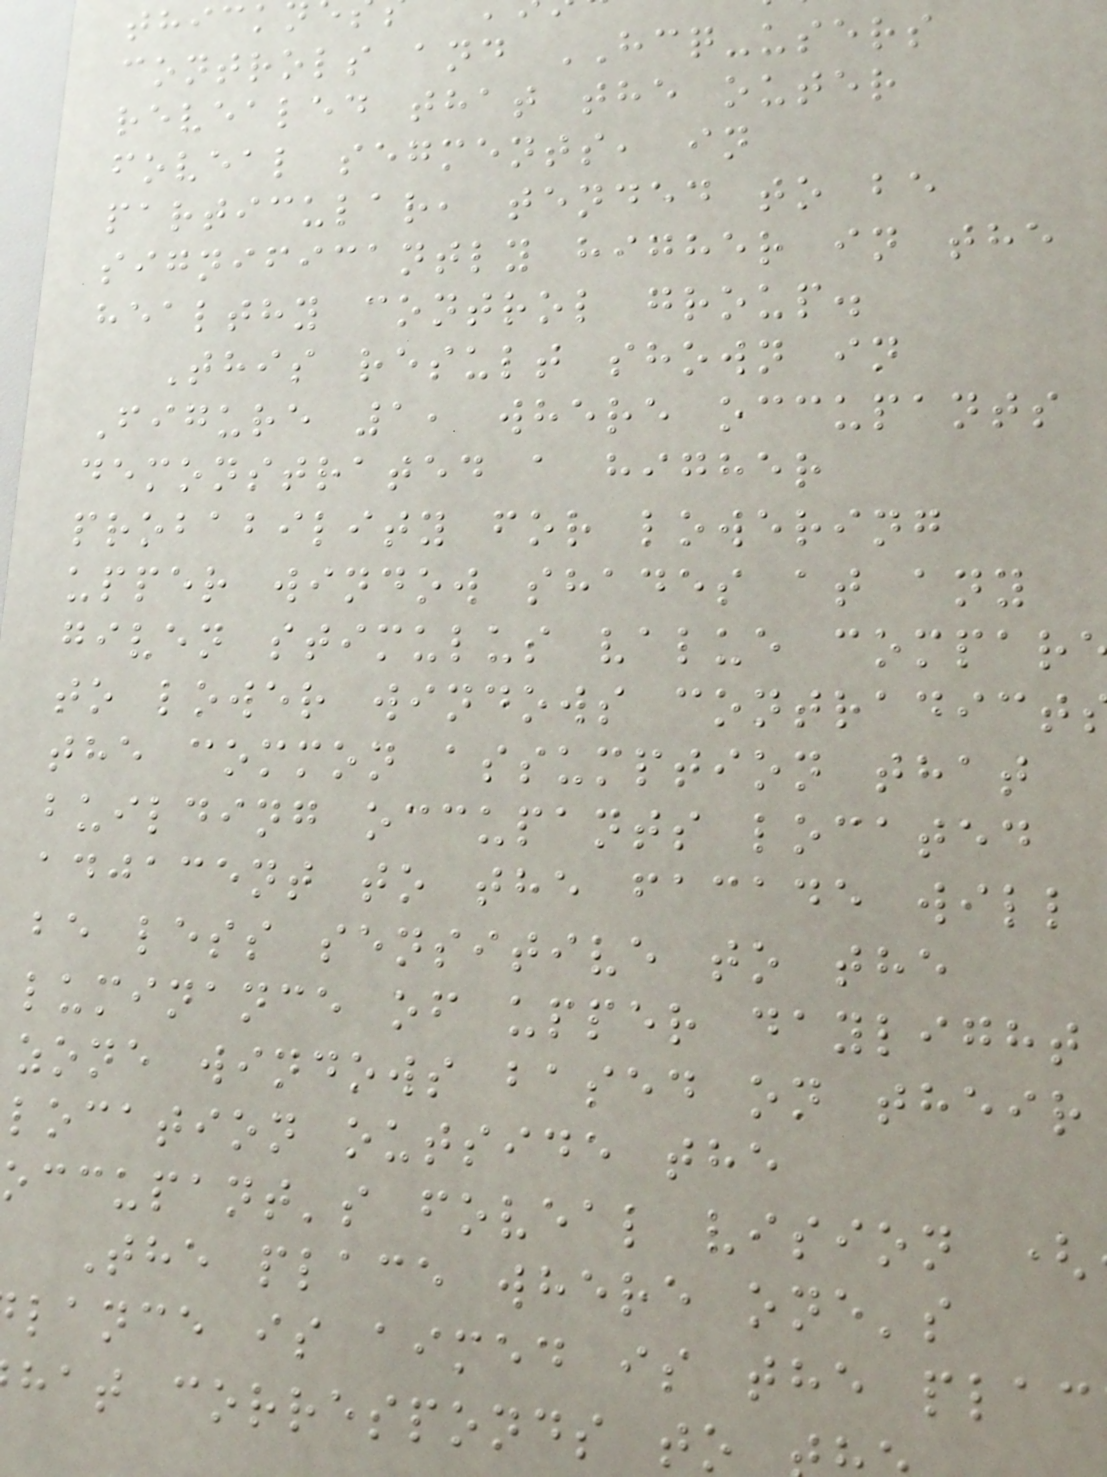controls and HCQ-users
revealed that the outer
foveal segments, in
particular, tended to be
significantly higher in the
healthy control group.
This result shown in
Figure 1, where occupants
demonstrated a higher
probability for lowering
upper window shades at any
given stimulus value compar
to lower windows contradict
the common assumption that
building occupants located
adjacent to the facade will
be less sensitive to the
luminance of upper daylight
zone windows based on their
location outside the
occupant's foveal vision (
The place where one's
lance is aimed is the plac
hat corresponds to
